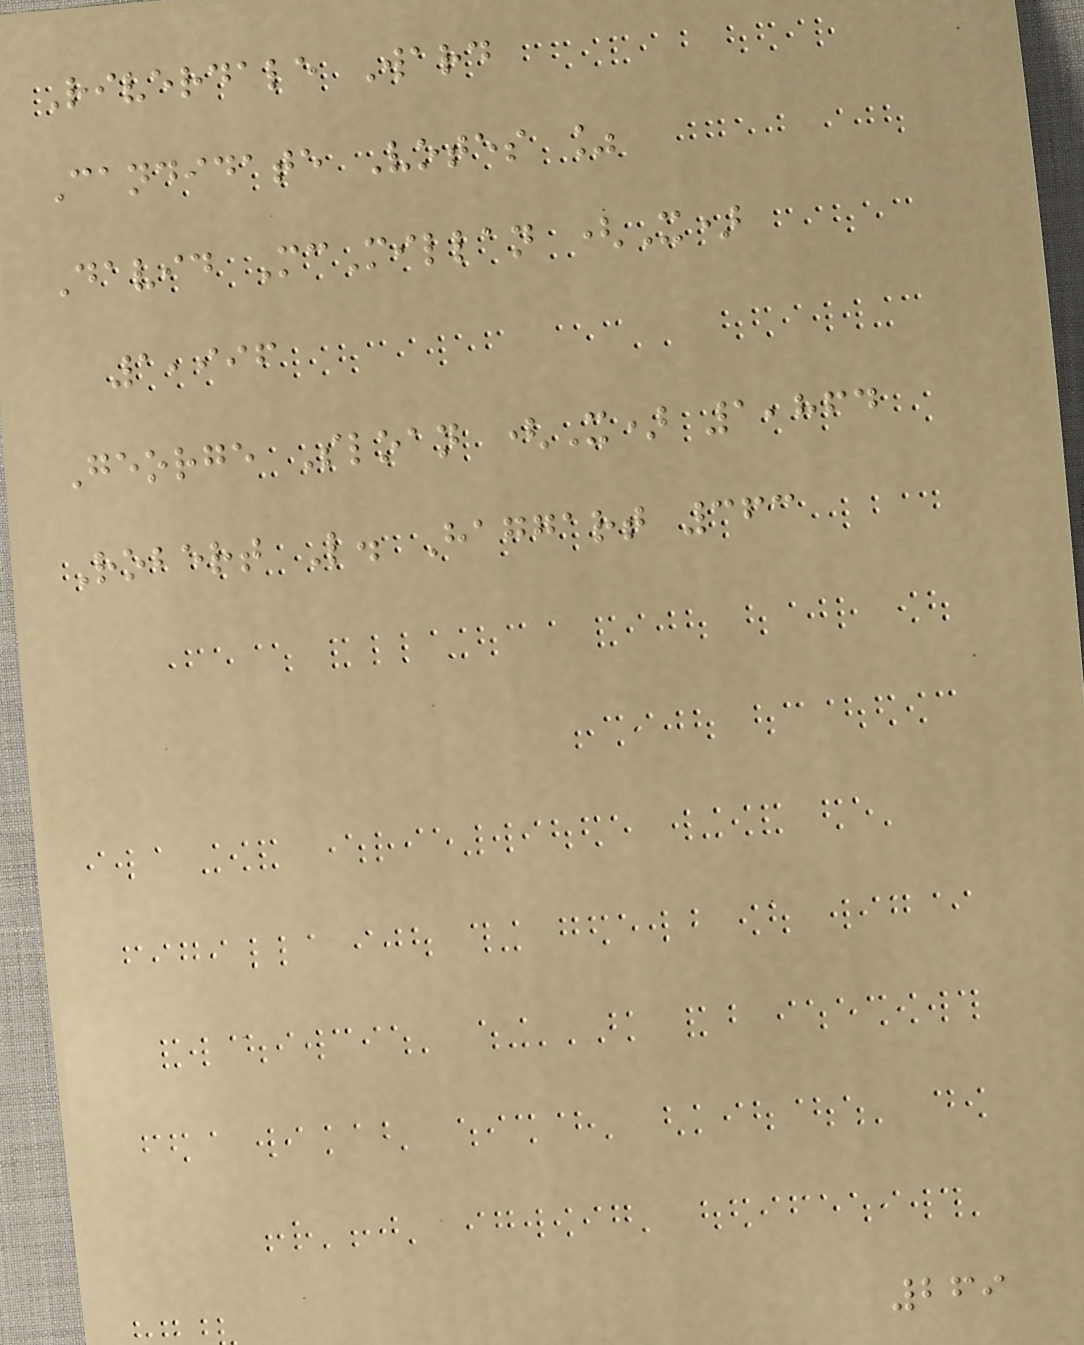Riverdale Ward
Candidate Votes %
David McMillan (X)
1,996
George Sloan (X) 1,864
Robert L. Haggart 363
269
